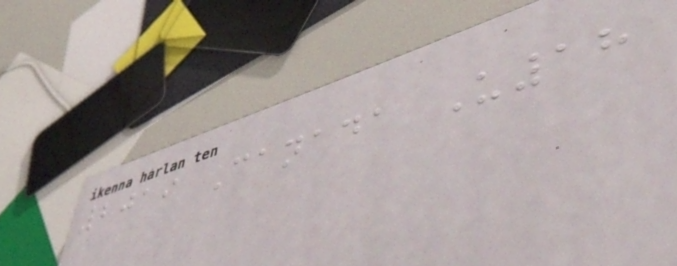2019 Canada U18
